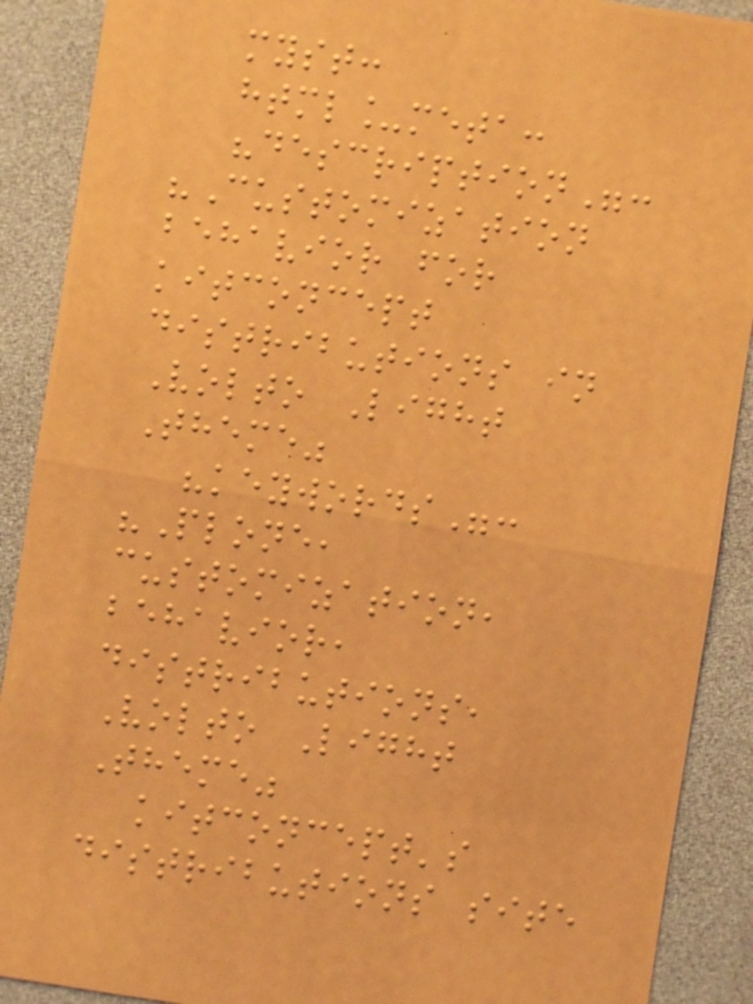myst:
html_meta:
"description":
"Customization
behavior for
kitconcept
distributions in
Volto Light
Theme"
"keywords":
"Plone,
customization,
behavior,
distributions,
Volto Light
Theme"
kitconcept's
distributions site
